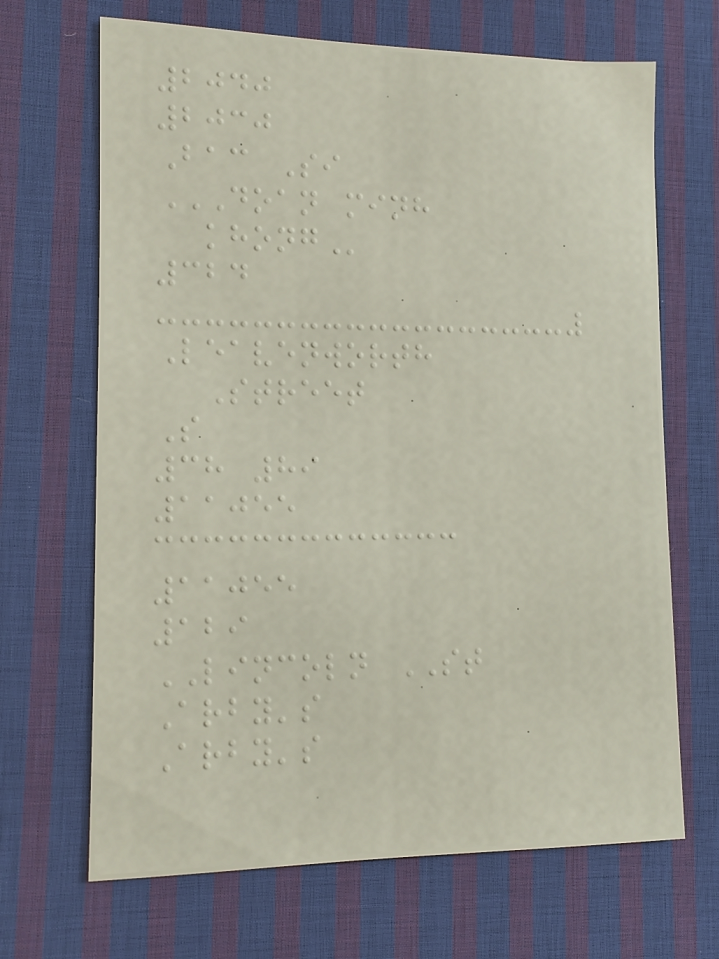2040
2030
Bac Si
DOAN MINH
KHONG
324
Leavenworth
Street
S
38 89
11055
11055
129
LINCOLN ST
Arby's
Arby's
